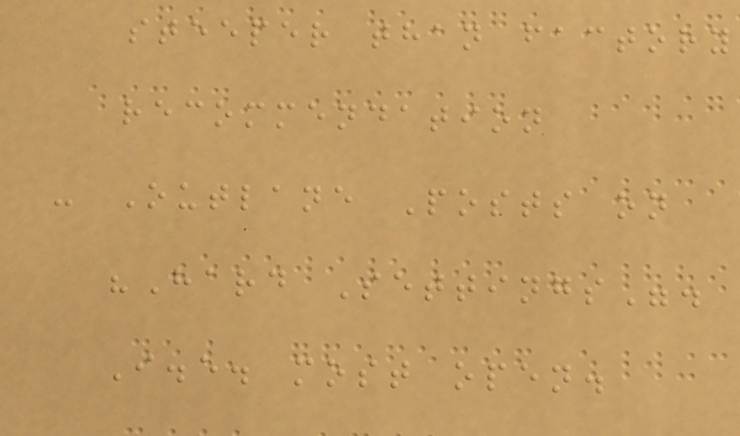steeper than factory
recommendation
- Outlane Posts on
"Hard Settings".
I.e. most open.
